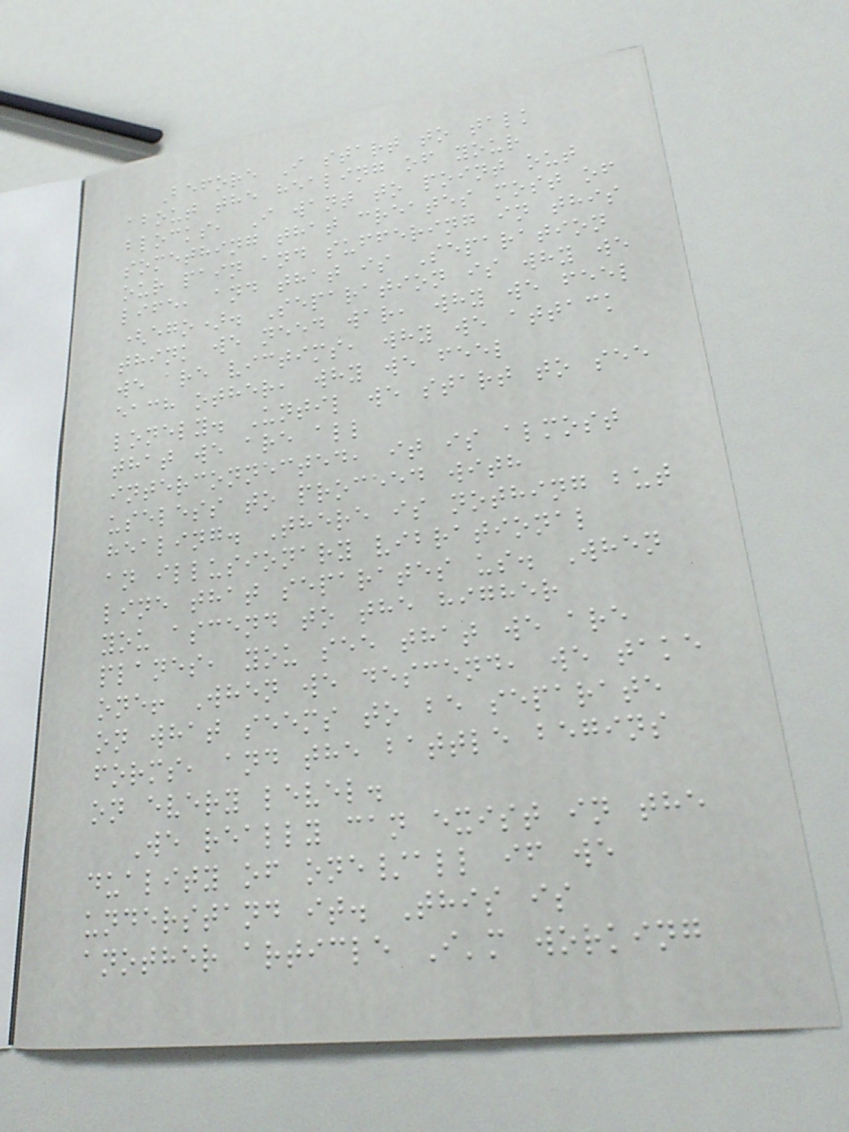Before I start to talk
about the healing of your
blocks, I want to point out
something that creates most of
our pain and suffering in this
life, and that is Separation
(ego). Separation is why we
think we need war, why we feel
we are victims, why we attack
each other, why we feel
lonely. Until we start to see
that we are all
interconnected, it is almost
useless to proceed with
healing. There is nothing but
an illusionary vibrational
line that separates us. When
you ascend to the higher
planes, you see that we are
one! When we descend, we take
on what seems to be separate
forms, and the battle begins
on every level.
We really can exist in the
duality of one/all if we
understand it. This is
another article I'm working
